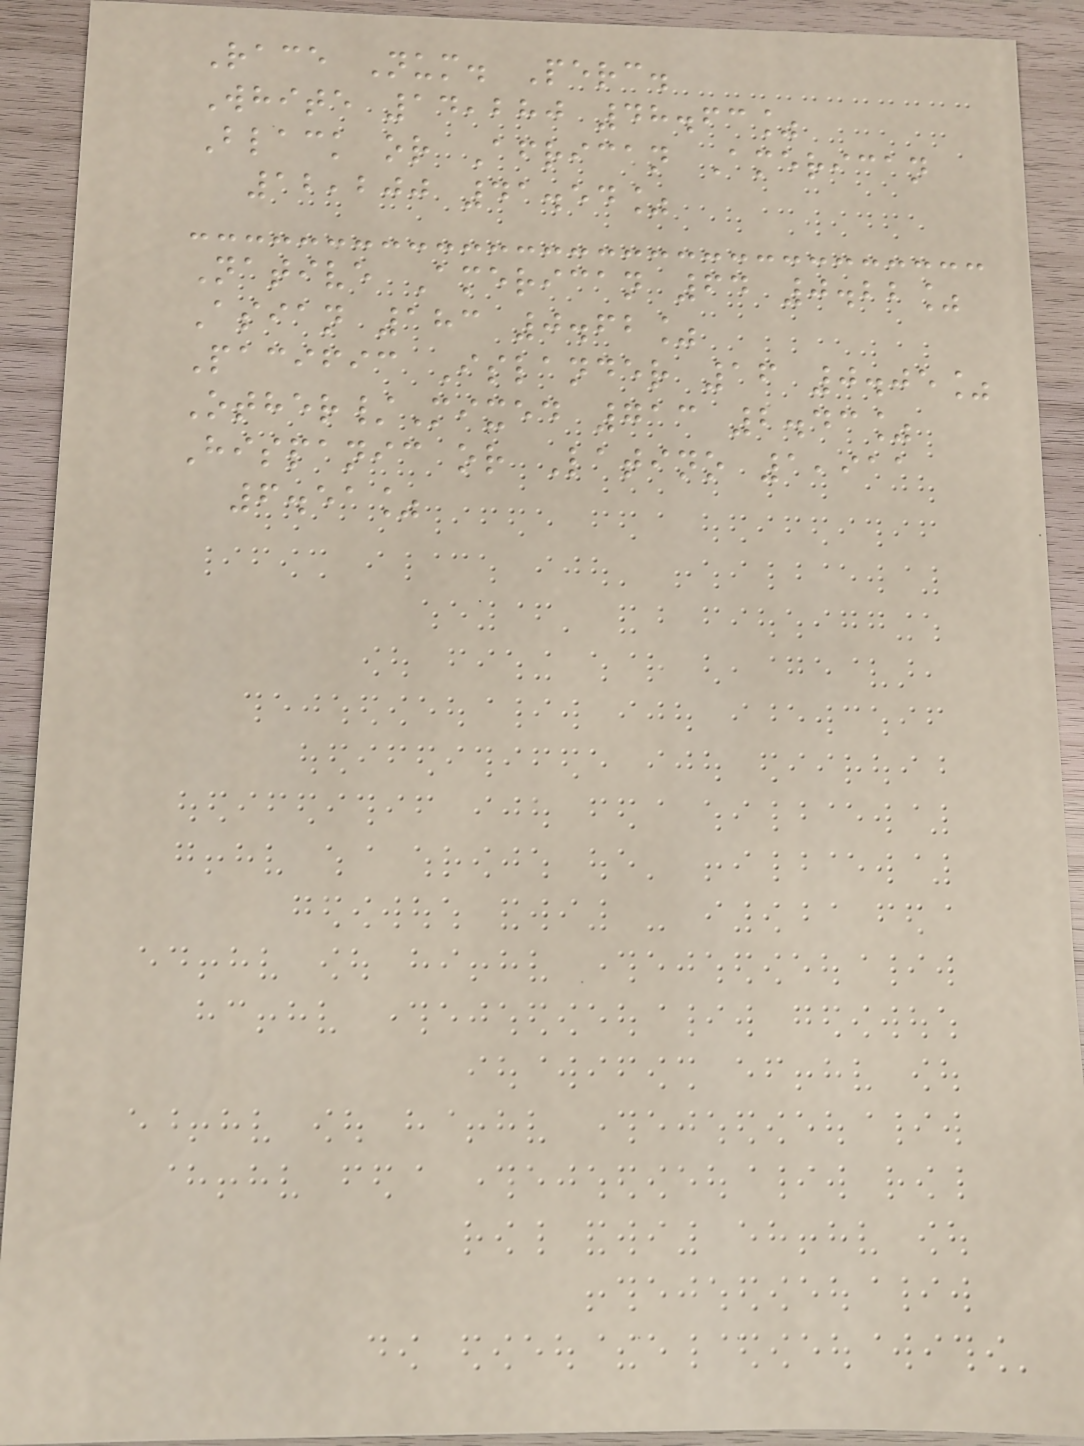Race Num. Perc.
White 14,280 48.63%
Black or African American
12,200 41.54%
Native American 64 0.22%
Asian 183 0.62%
Pacific Islander 16 0.05%
Other/Mixed 713 2.43%
Hispanic or Latino 1,911
6.51%
